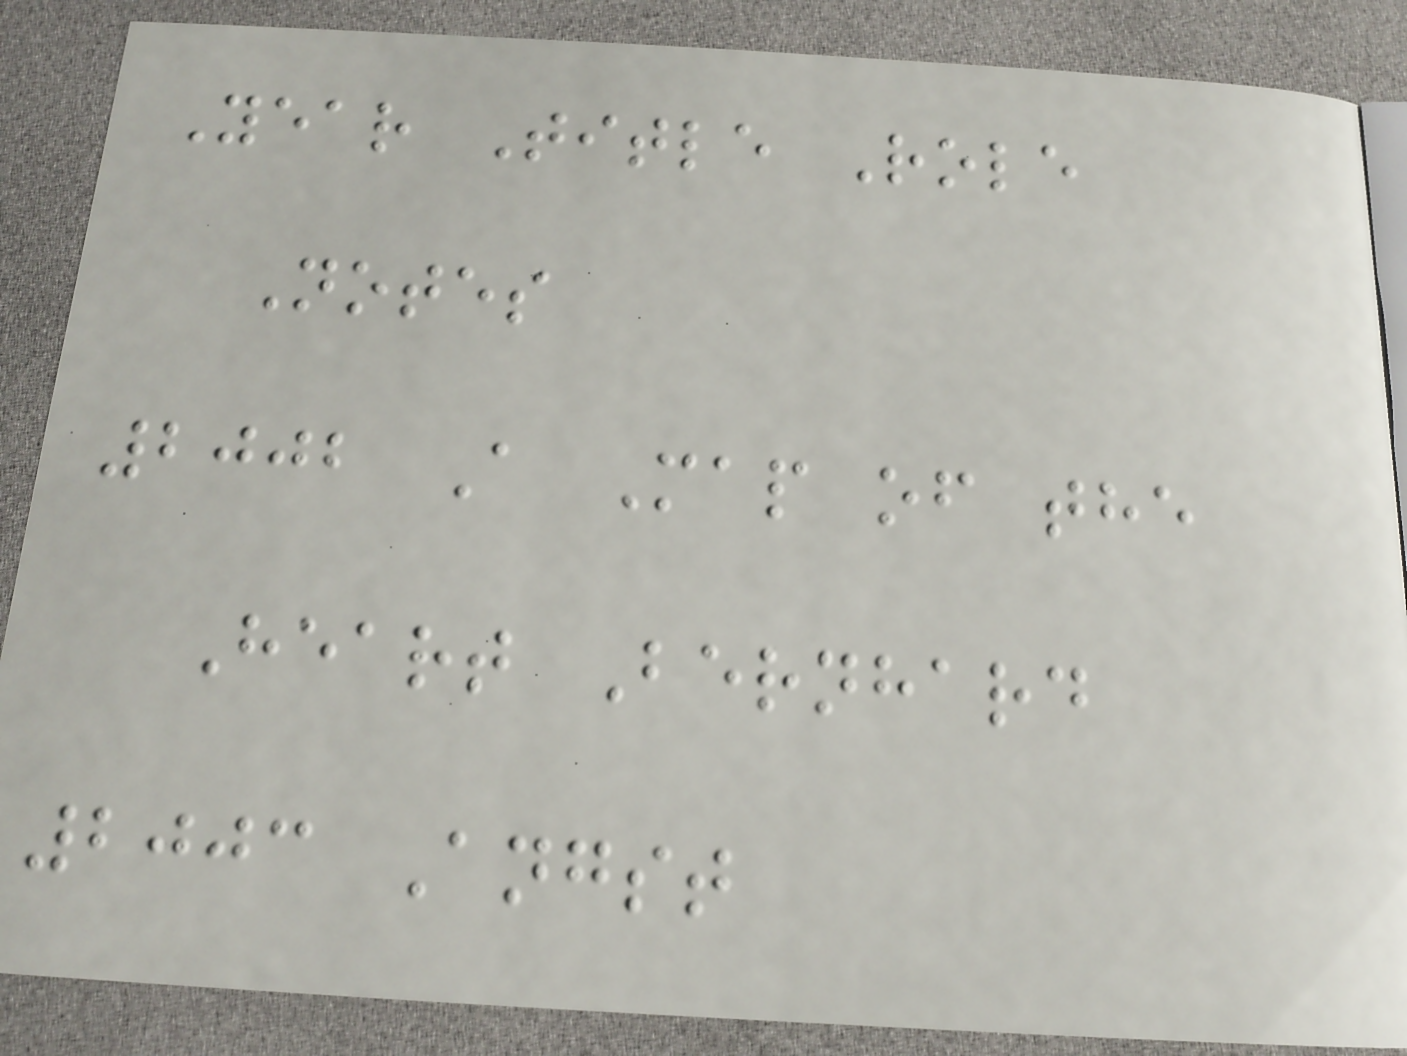Year Title Role
Notes
2002 A Map of the
Heart Bernhard
2003 Angst
